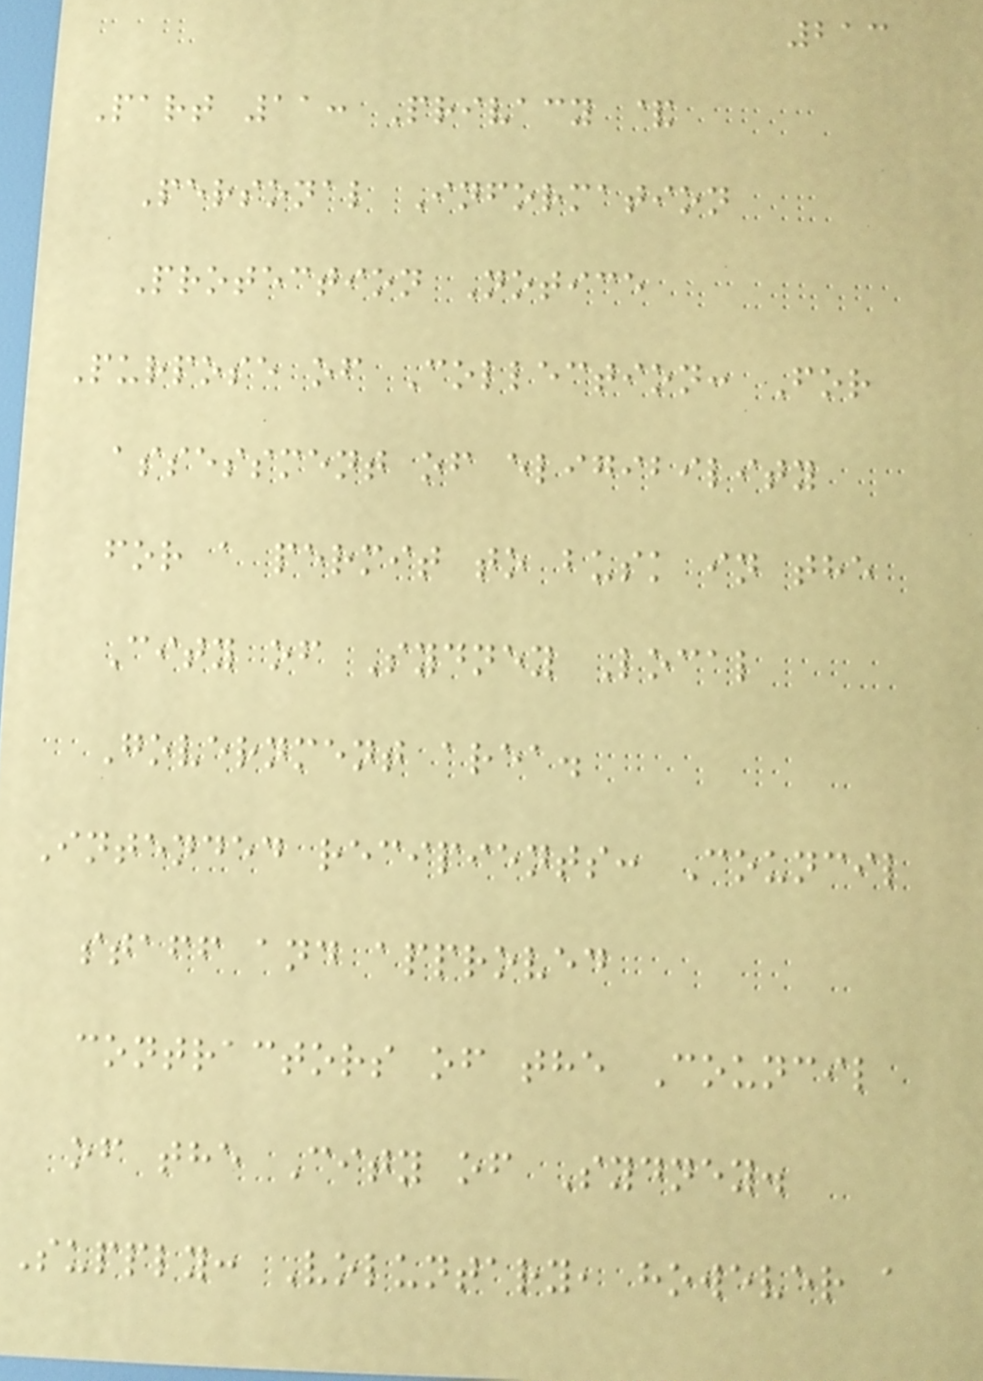213
Part 11: Privacy &
Personal Information
Protection Notice
Purpose of Collection: For
assessment of eligibility
for a permit to busk in the
City of Sydney Local
Government area.
Intended recipients: Council
staff and approved
contractors of the Council
of the City of Sydney.
Supply: Voluntary, however a
